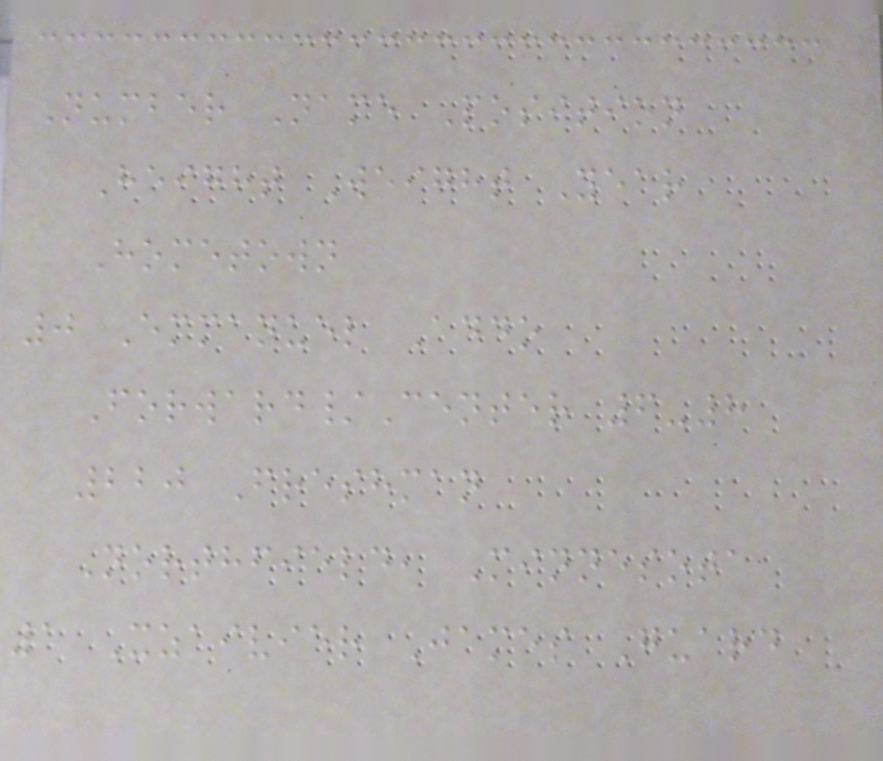Number Name Position
Height Weight Year
Hometown
0 Emmanuel Addo
Forward/Center 6-8
220 Freshman
Northfield, Minnesota
1 Xzaivier James Guard
